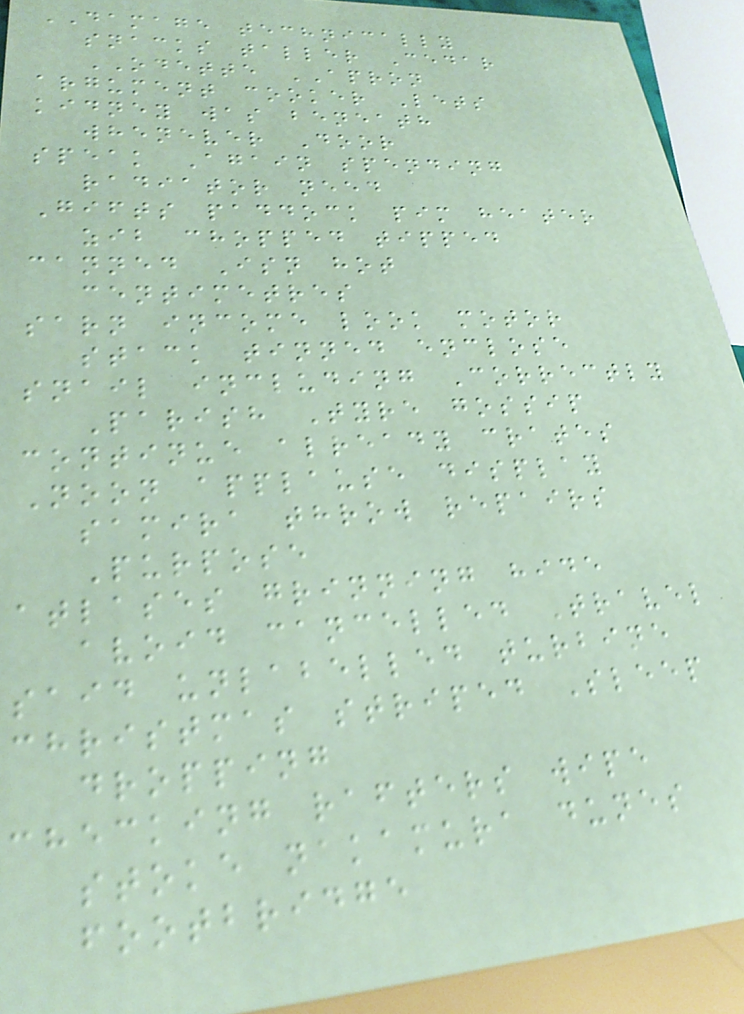DAMAGE technically
snacks taller Cedar
ODETTE APRON
argument cooker Lets
kidney was beneath
whenever Door
speak Again spending
radiator need
Gifts paddock pim heater
zib chopped tipped
canned Isn hot
centimetres
sarn income look motor
stack tinned enclose
snail including Correctly
Parish Tyre gossip
continue already crates
Noon applause display
samira throw repairs
Purpose
atlases grinning hide
avoid cancelled Travel
said unlabelled turbine
christmas striped Sleep
dropping
checking rafters wipe
stoke nakamura dunes
footbridge
